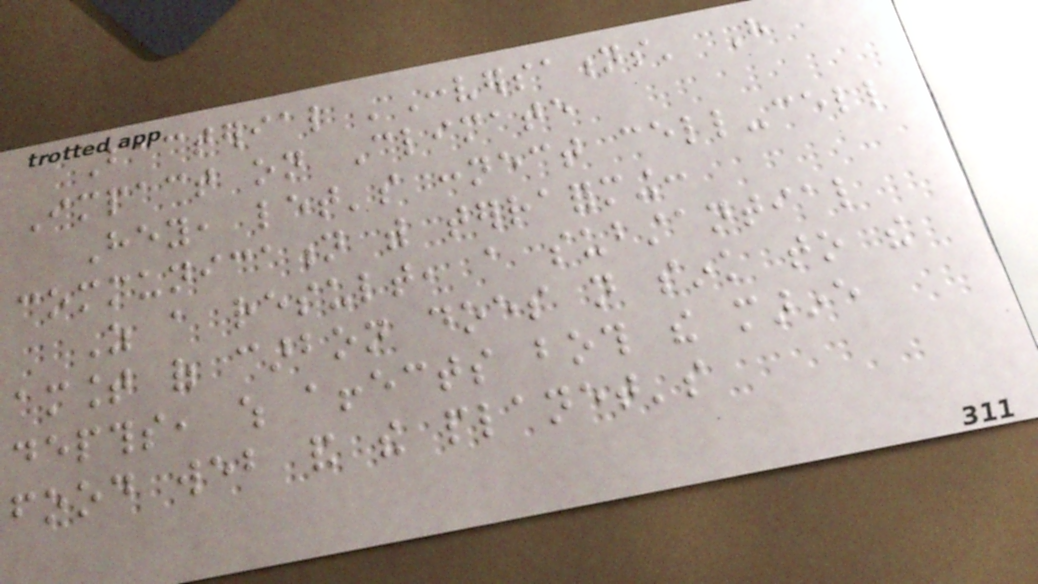Bacterial 'Conversations' Have
Impact on Climate
Hey, let's connect cell-cell
communication with terraforming:
As a result, a substantial
amount of carbon does not sink to the
depths, which affects both the marine
food web and the planet's
